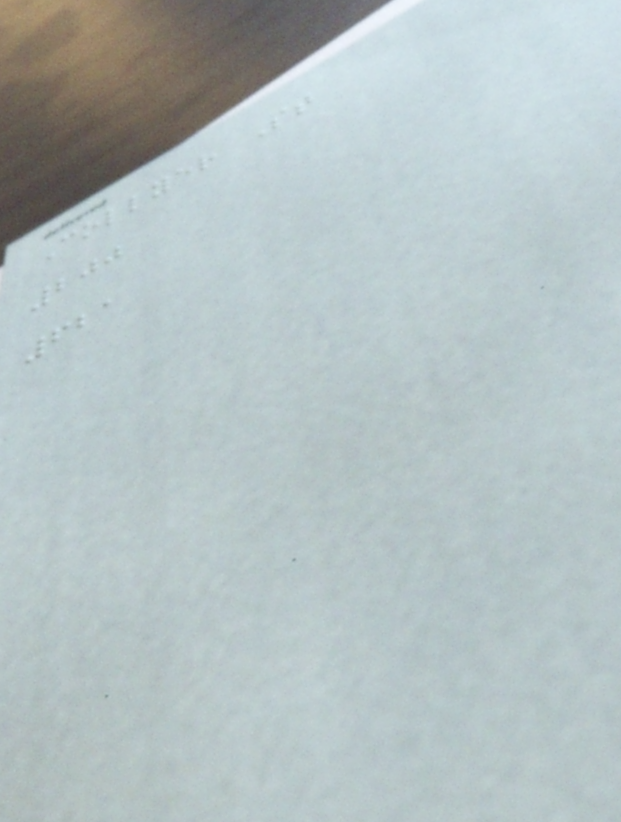Collyer St
200
621
